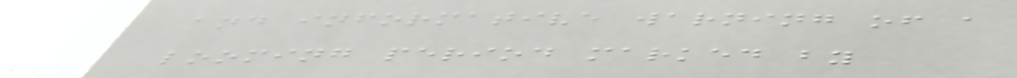and informative warning of a
looming period marked by
